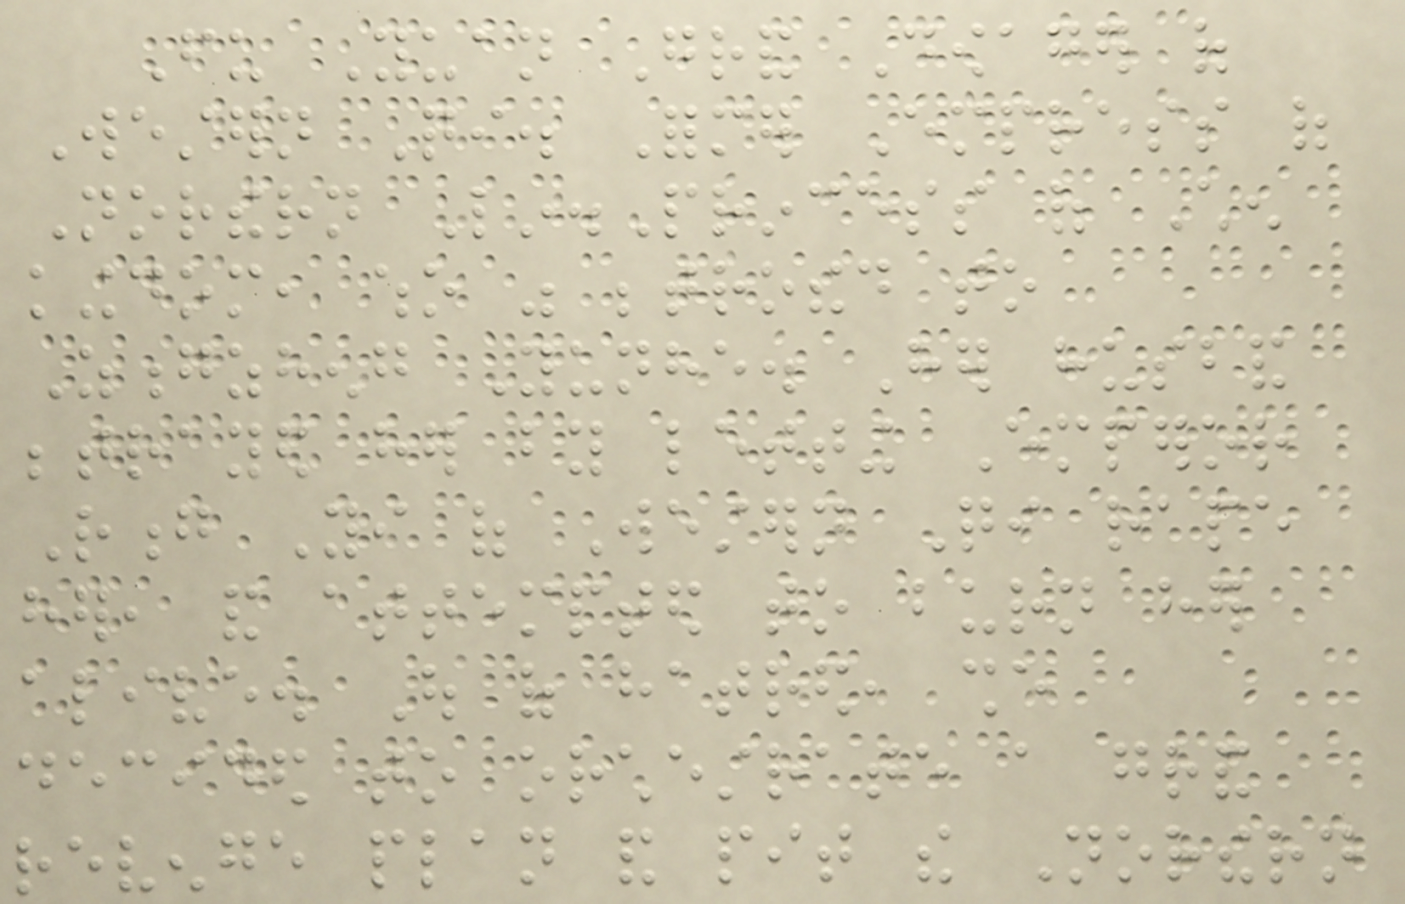Fu Yuan Grand Dowager of
Western Qi. Former Empress of
Northern Lin.Princess of Chen
kingdom, who was betrothed to
Zongzheng Yunhe. Her husband
betrayed her by letting Emperor
Rong Yi of Western Qi rape
her, and attempted to burn her
alive. Out of hatred, she
decided to orchestrate a grand
revenge plan and pit the Northern
